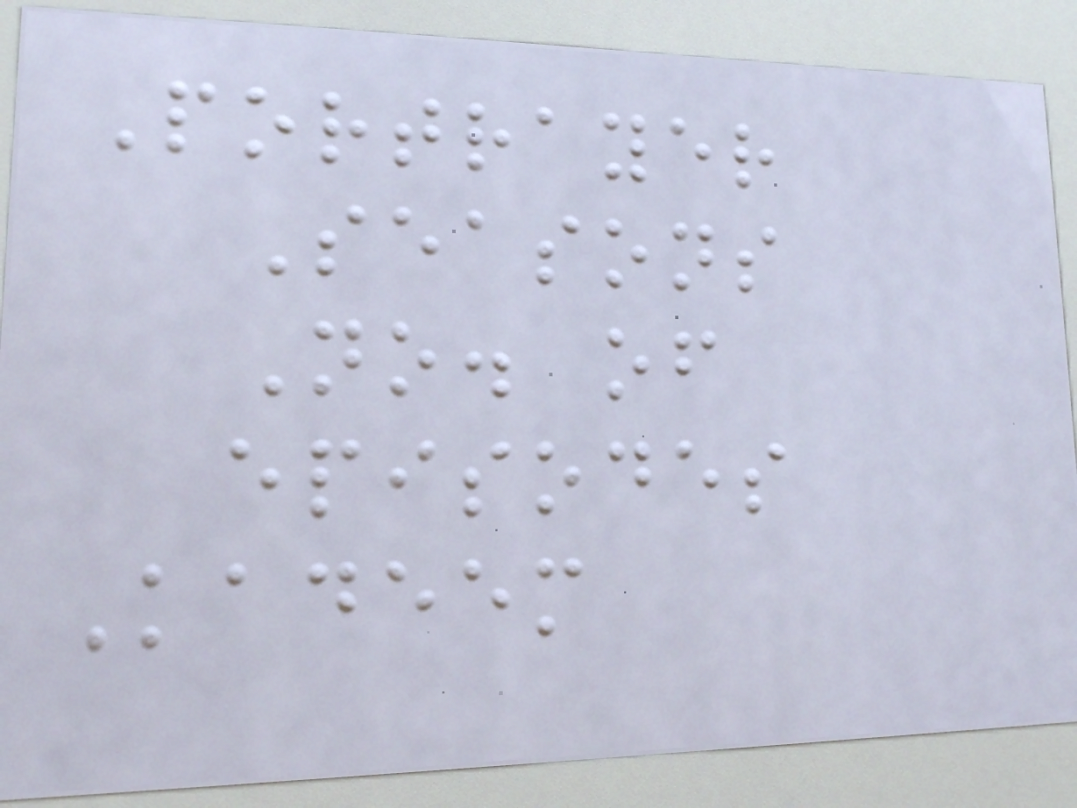Portrayer
Seasons
No. of
episodes
Kadeem
